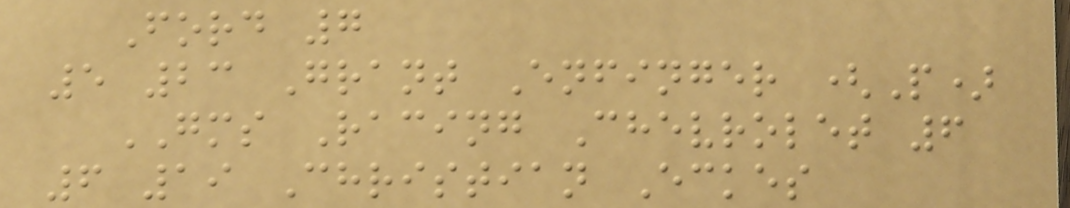Ford 7
5 23 Grant Enfinger (P)
GMS Racing Chevrolet 6
6 19 Christian Eckes
